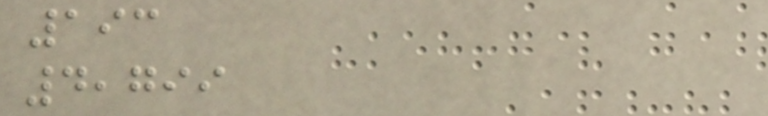193
4,799
